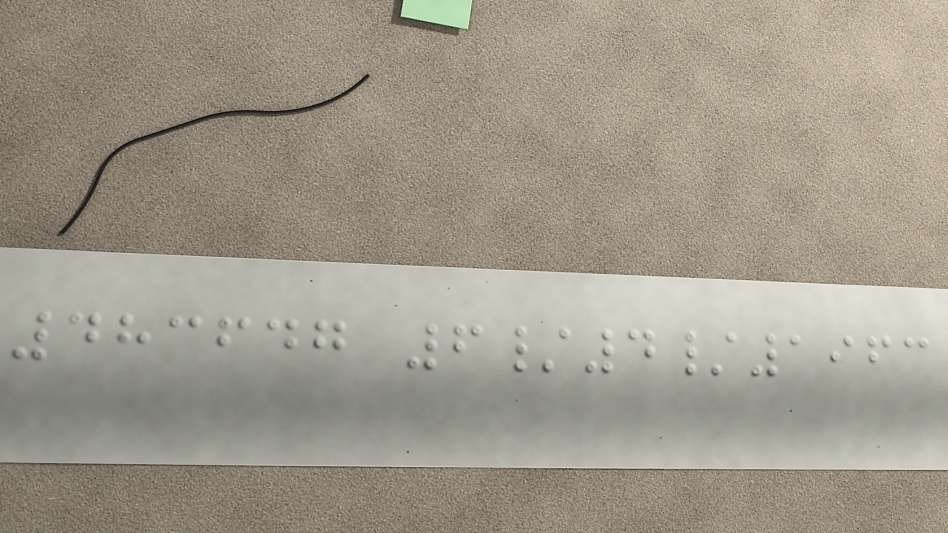483647 6/4/1963
